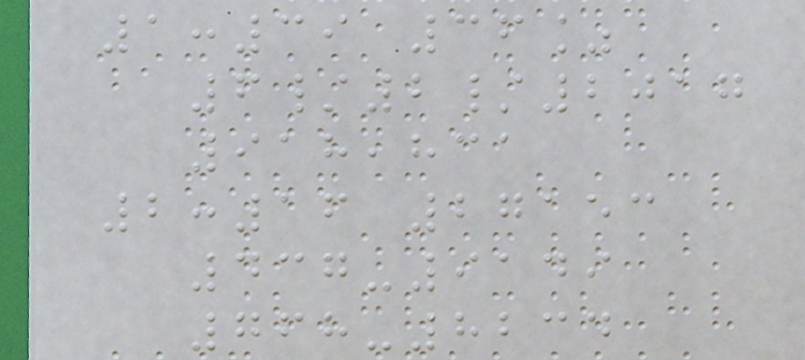1:39 36%
6/2/2017
918,831
2:16 27153
437-9149
768-8234
